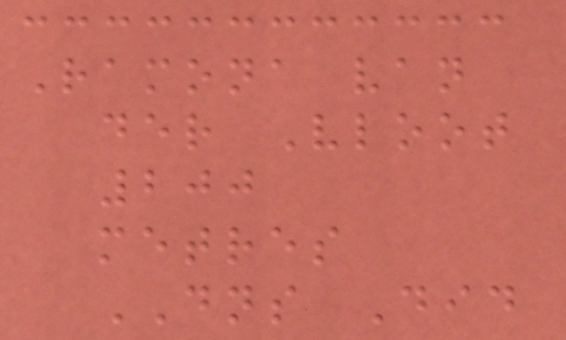Ramona van
der Vloot
200
metres
DNS Did
